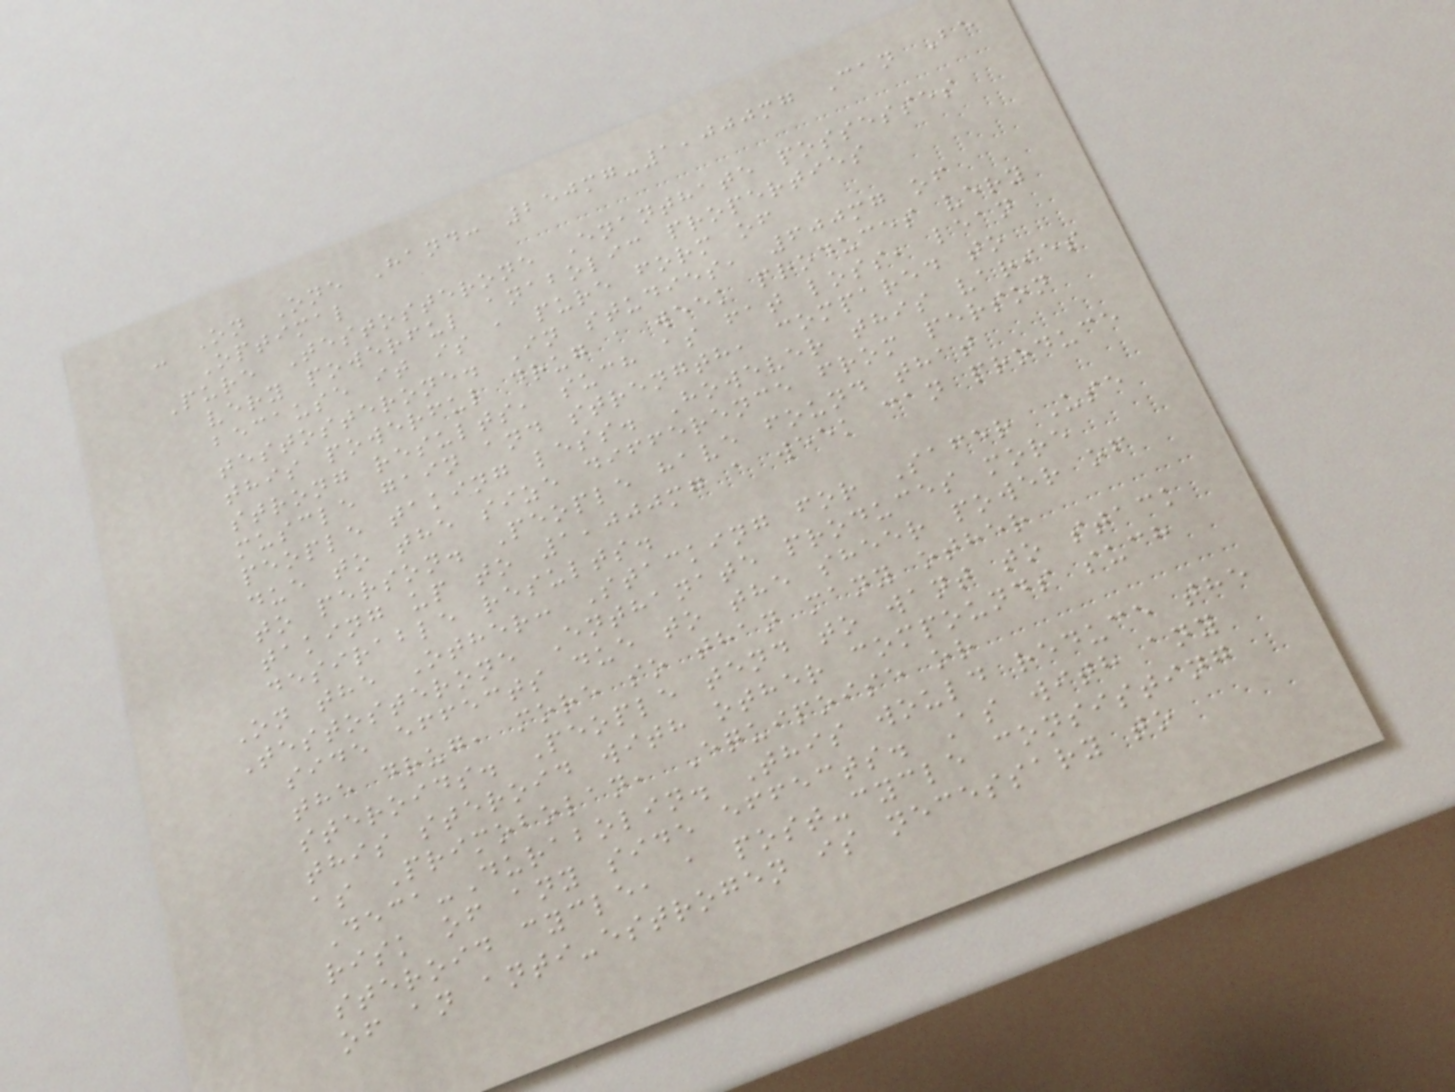- On One Hand: 250mg-1,000mg Can Be
Optimal
Pure Testosterone Enanthate possesses
very powerful anabolic properties
because it is a pure form of
testosterone. In studies, 600mg of
this powerful drug a week produces very
strong results, such as fat loss, lean
muscle gain and strength, compared to
people taking less. However this varies
due to the size difference from person
to person. People have found that
taking up to 1,000mg a week can produce
desirable results.
On the Other: Stacking for Safer Use
Testosterone Enthanate produces more
side effects due to the sheer power of
the drug, more so than many other
steroids. People tend to want to stack
this steroid with other compounds such
as Primobolan, Equipoise or
Deca-Durabolin. This would reduce the
risk of any side effects. As with any
steroid cycle, a post-cycle consisting
of an anti-estrogen is necessary to
